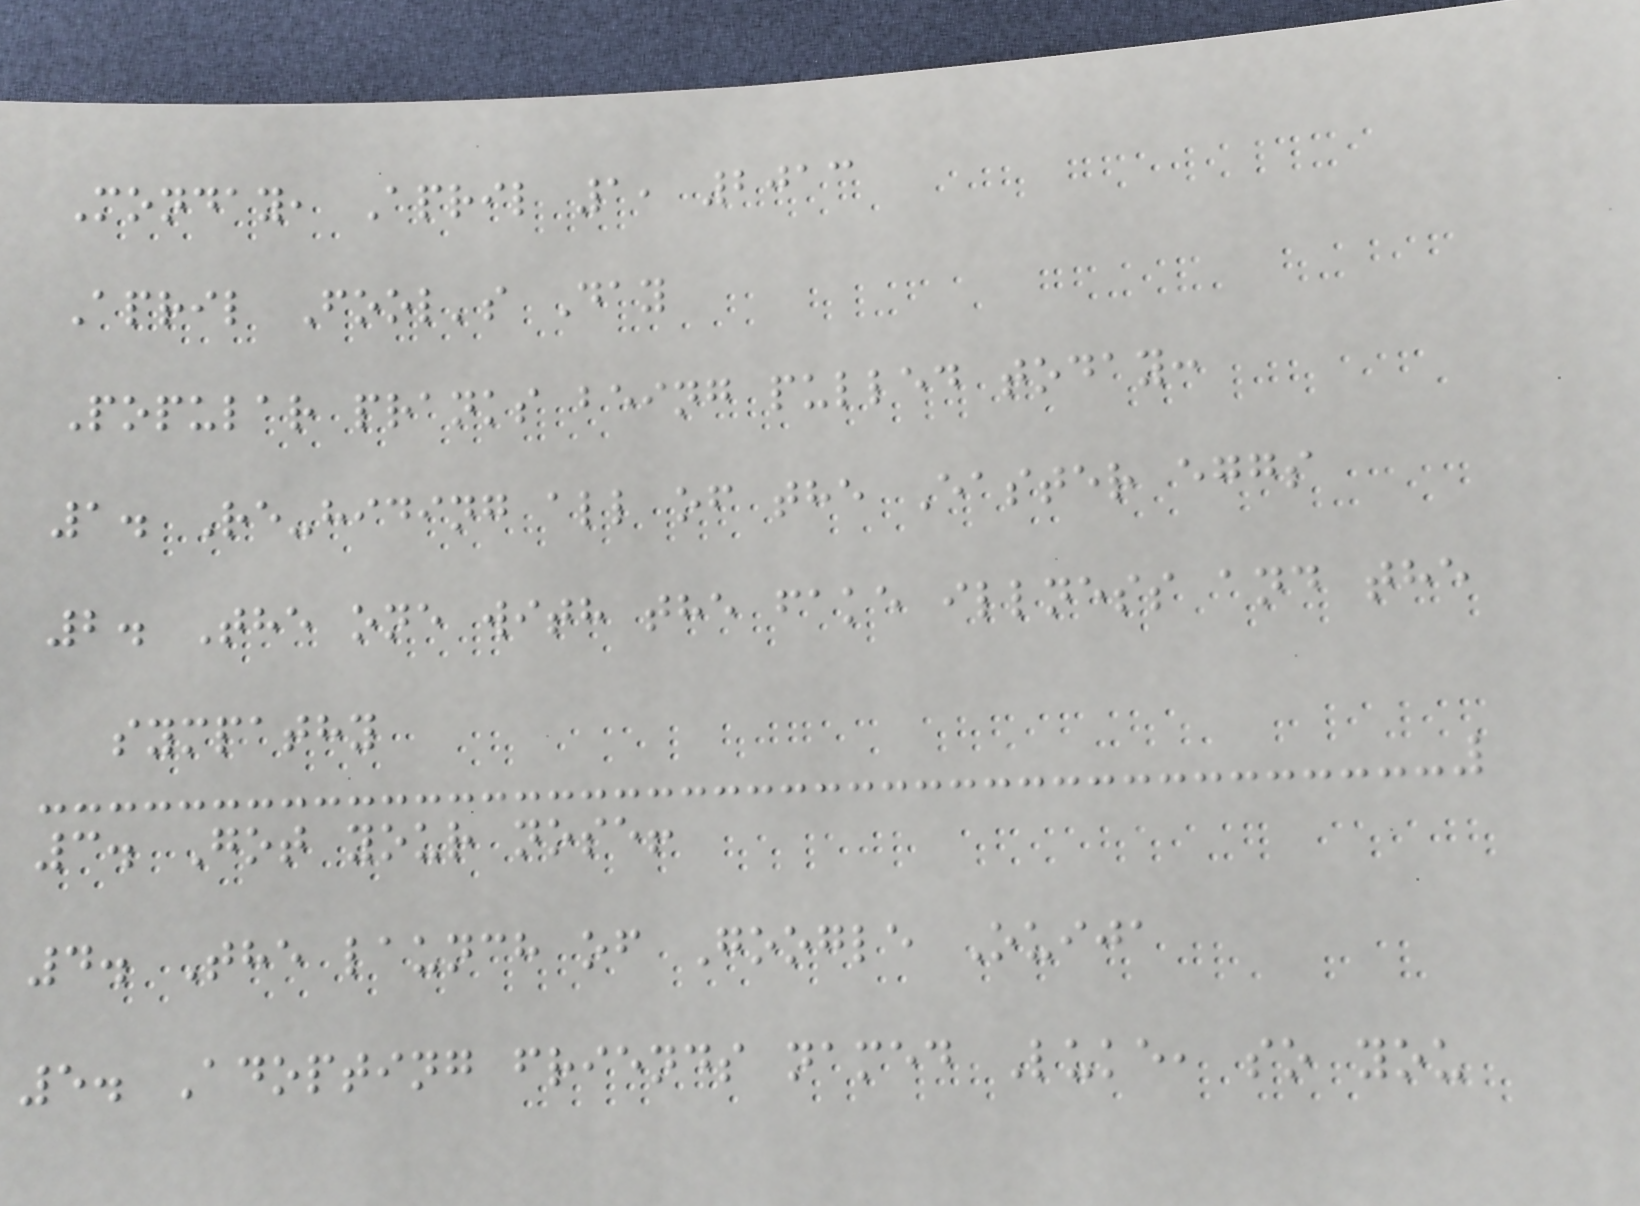Monday, April 1, 2013
April Fool's Day
Popular pranks being pulled today:
1. Re-hiding all of the Easter eggs
2. The one with the fake illness and the
sympathy
3. Got your nose!
4. The launch of Google Ouija
5. Adopting friends named Luke, so you
